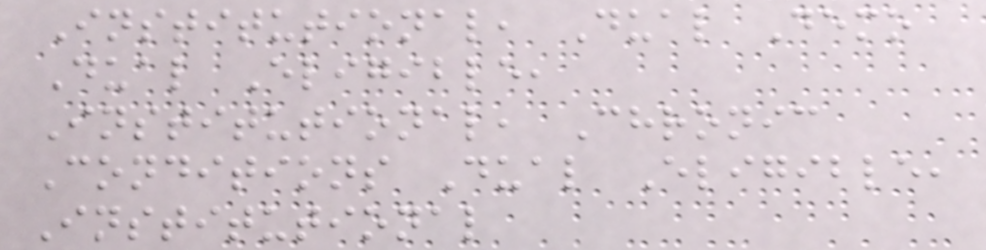Institutional, Dual Demo
Dual Eligible,
Institutional, Chronic
Conditions Dual Eligible,
Institutional
